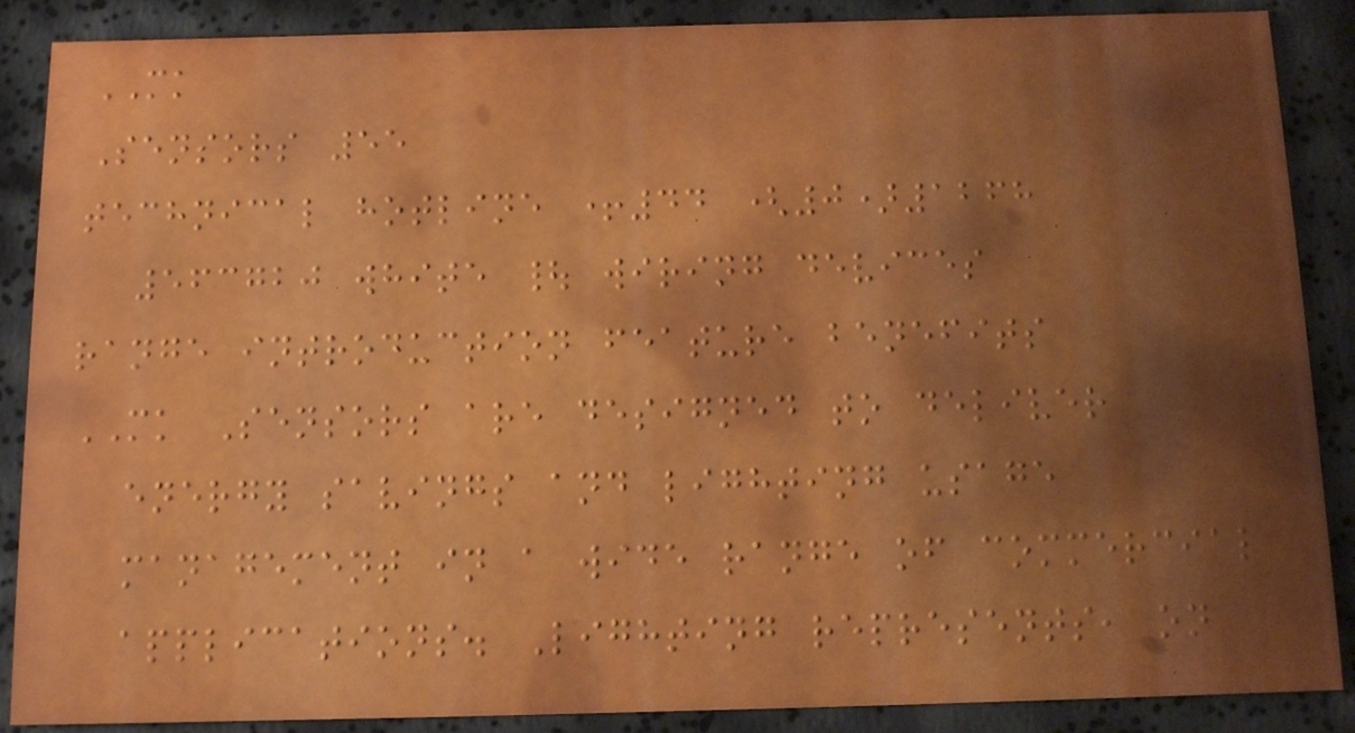MK
Sensors 55
technical hotline +44 (0)1268
563720 white | wiring devices
range introduction feature benefits
MK Sensors are designed to deliver
energy savings and lighting usage
management in a wide range of commercial
applications. Lighting represents, on
